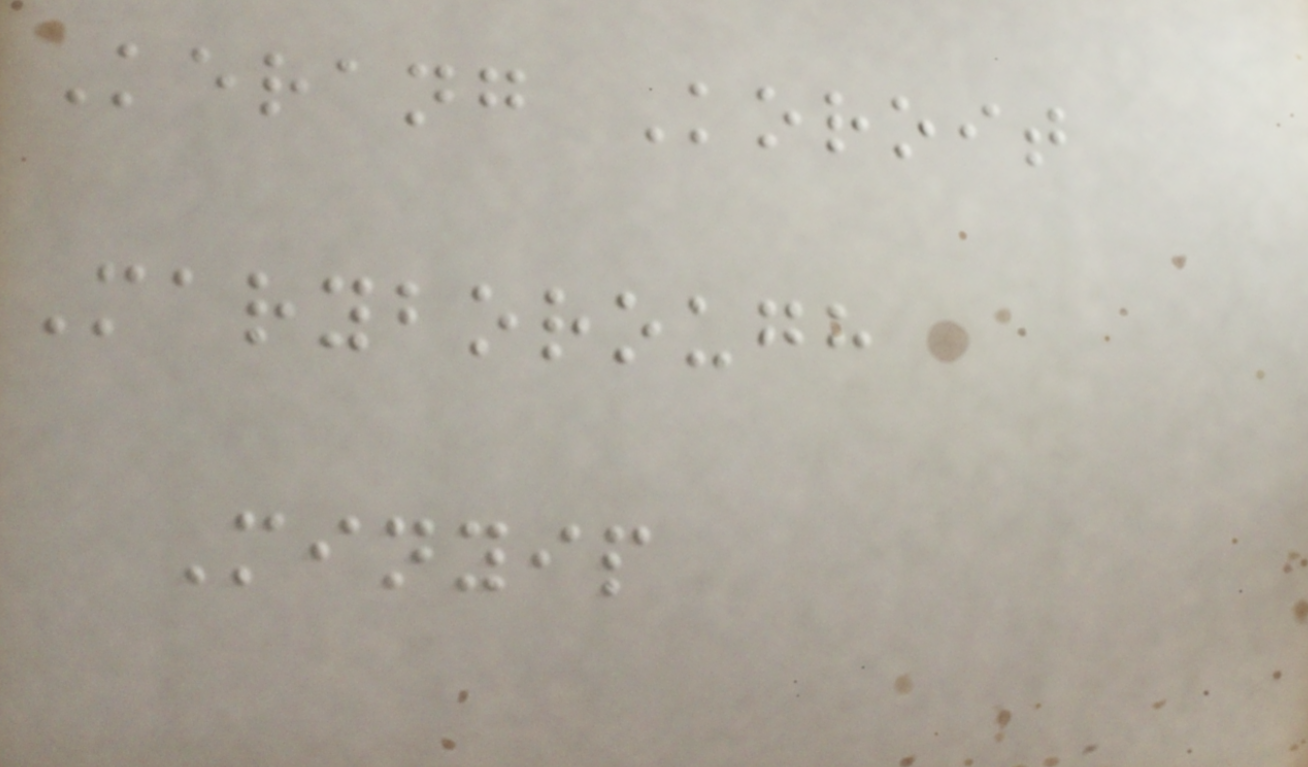Kerang Koroit
Maryborough
Minyip
